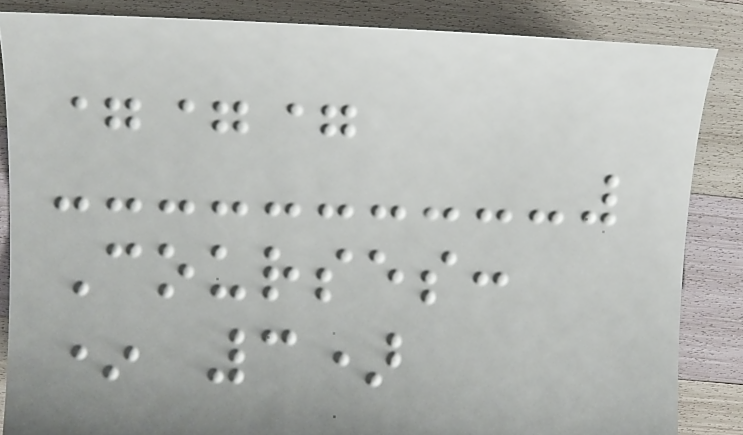===
Courses:
* 3)
